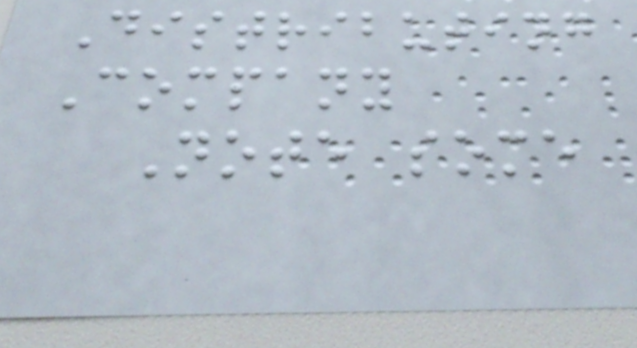Distributing
Company
Note some
